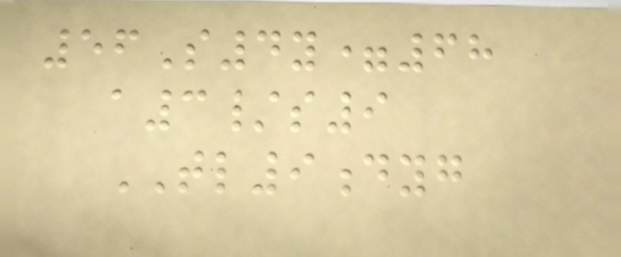56S4y=68
a3/s9
TL9dyg
